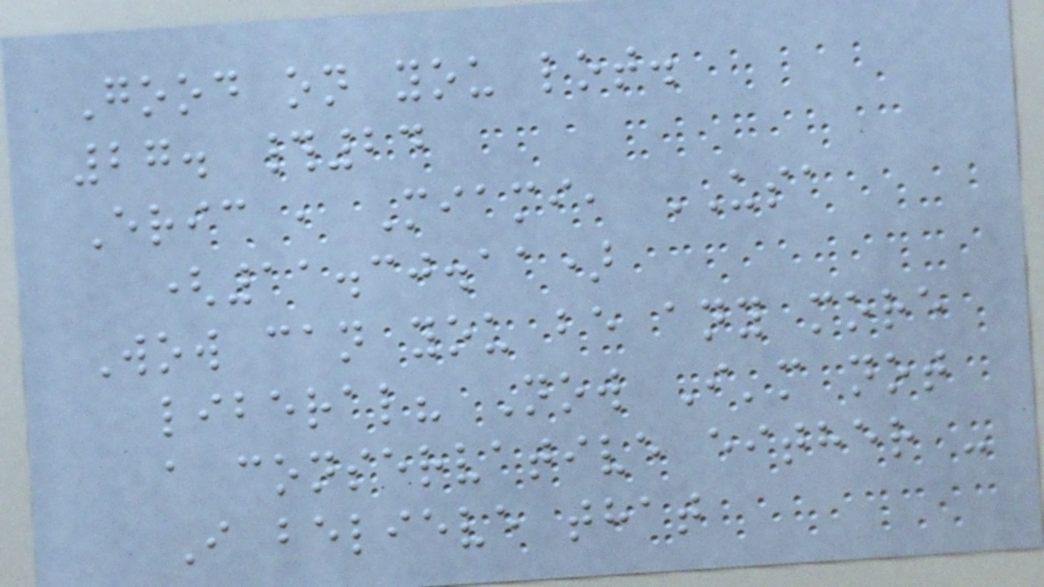Good on you lot.
27. #24
Eric , Miami, USA
(11.30.11)
Wow can you be any more
liberal? Now I'm not
a conservative either -
I believe that
